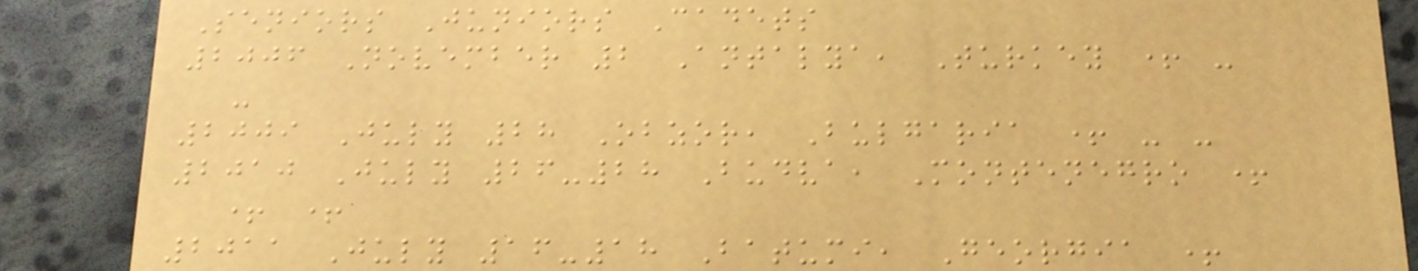Seniors Juniors Cadets
2006 November 2 Antalya, Turkey + -
-
2009 July 28 Obzor, Bulgaria + - -
2010 July 26-28 Budva, Montenegro +
+ +
2011 July 16-18 Batumi, Georgia +
